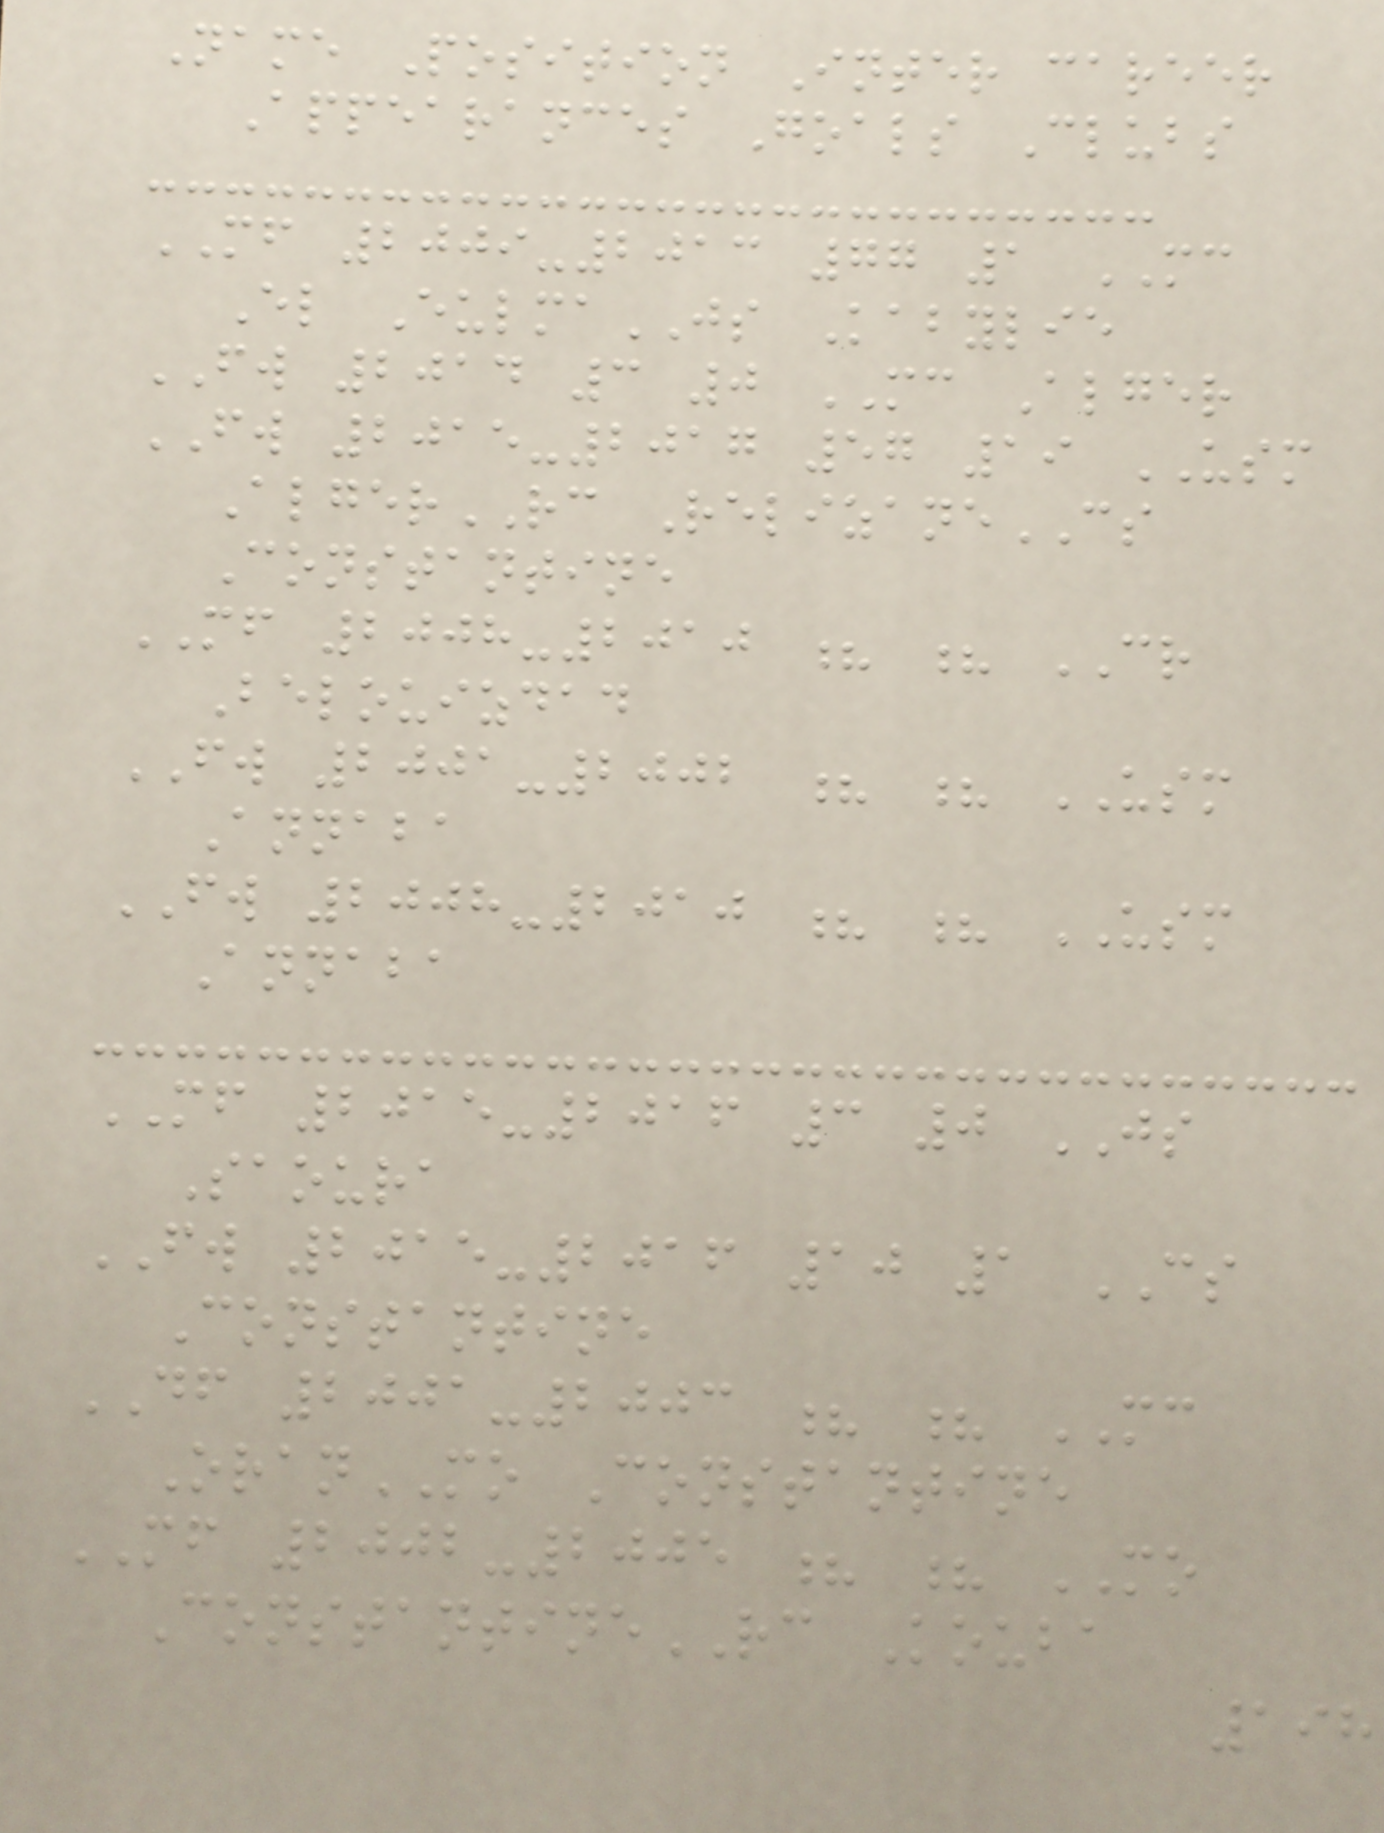Name Position Inter career
Appearances Goals Clubs
MF 2009-2013 77 1 MC
El EulmaJS Kabylie
FW 2014 3 0 MC Alger
FW 2015-2017 57 19 USM
AlgerRC RelizaneCS
Constantine
MF 2008-2010 ? ? CR
Belouizdad
FW 2001-2002 ? ? USM
Annaba
FW 2008-2010 ? ? USM
Annaba
MF 2015-2016 3 0 JS
Saoura
FW 2015-2016 10 1 CS
Constantine
DF 2001-2003 ? ? MC
OranMO Constantine
MF 2002-2005 ? ? MO
ConstantineRC Kouba
198
